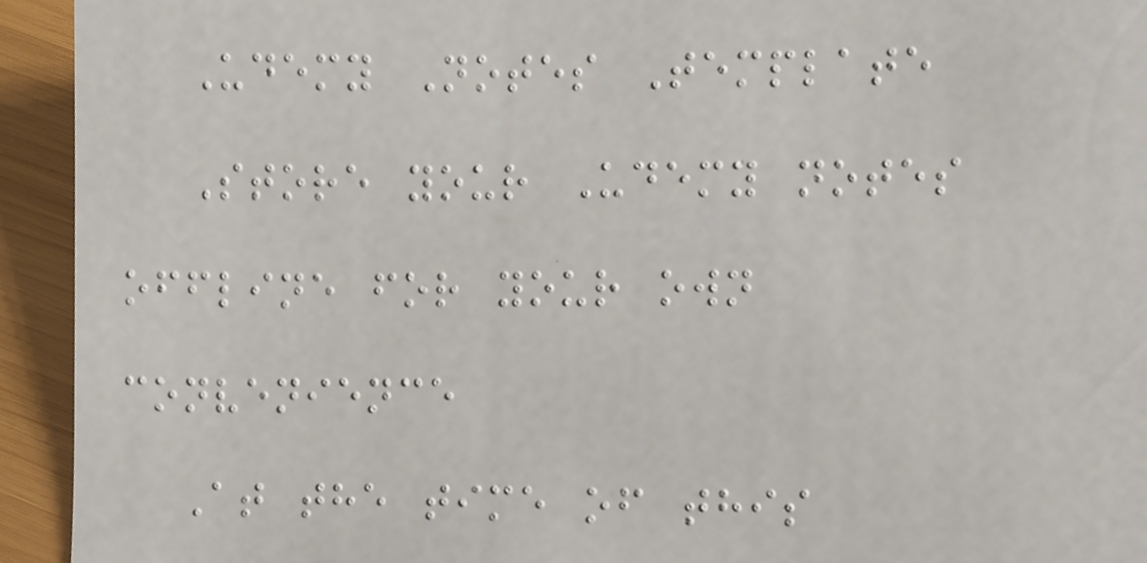Udemy Notes Template
Store your Udemy notes
offline for your own
convenience
At the time of this
